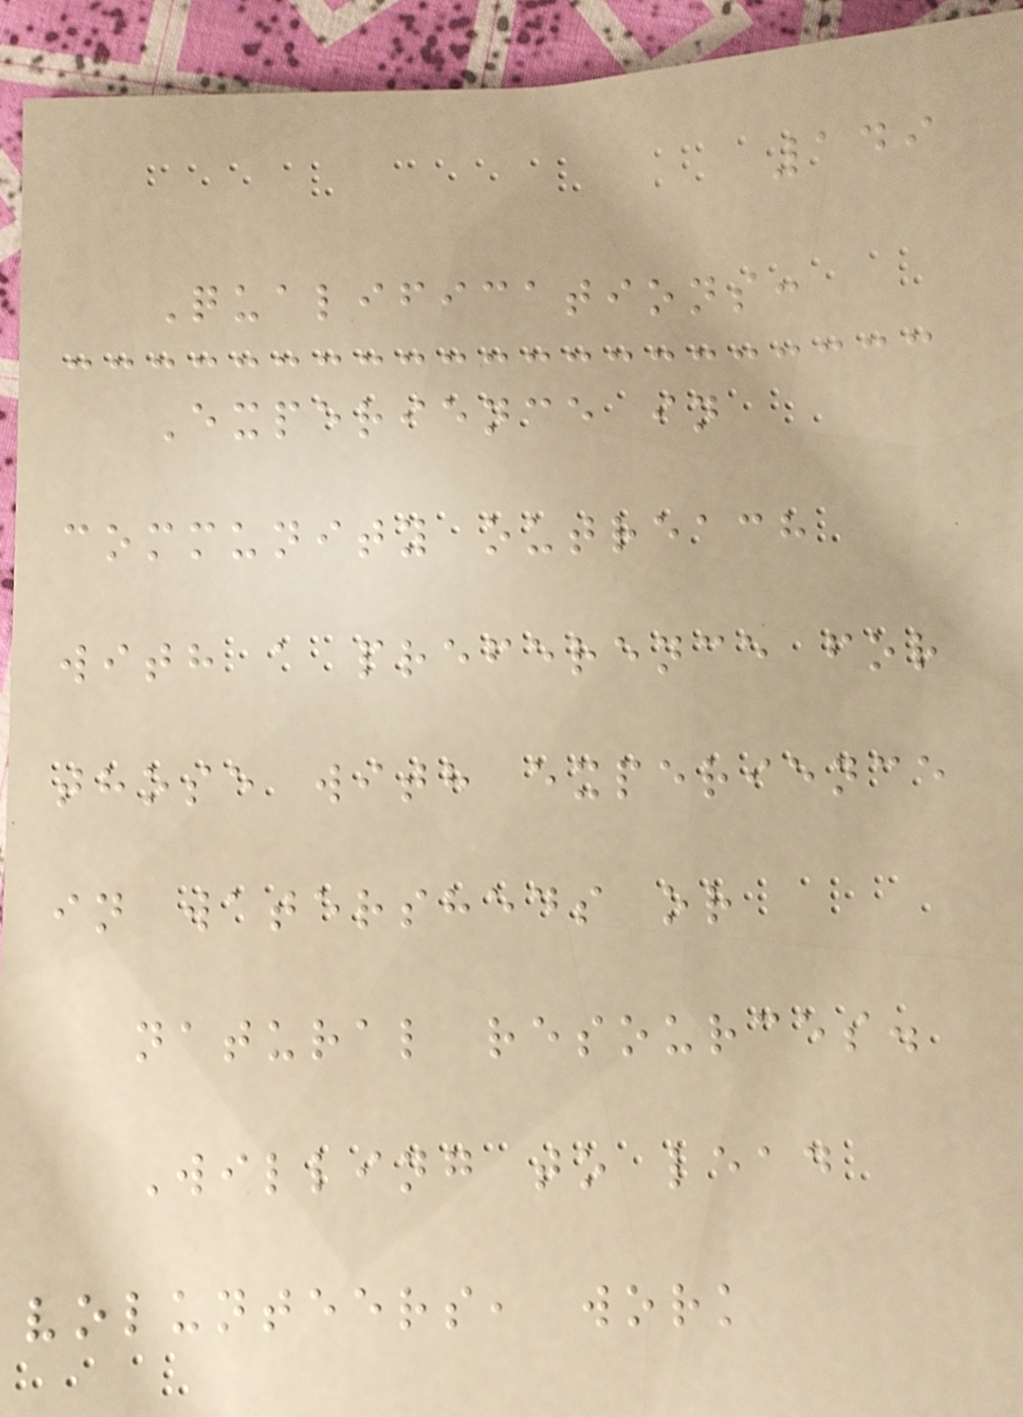149
Qualifications:
Experience in
community outreach
with a preference for
those with experience
in watersheds or
natural resources.
Willing to lead
volunteers, work
